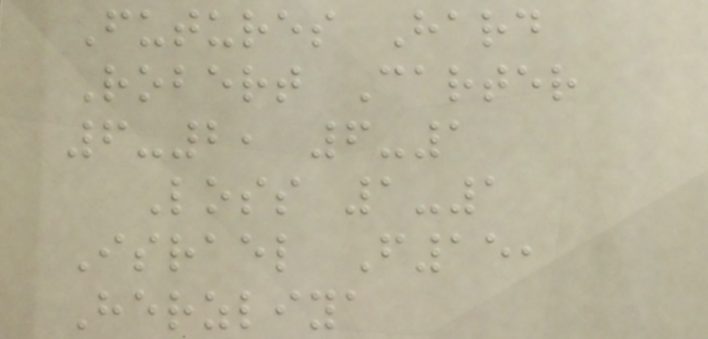Futures Hard
Robert Carter
6-2, 6-1
Loss 1-1
Israel F15,
Herzliya
